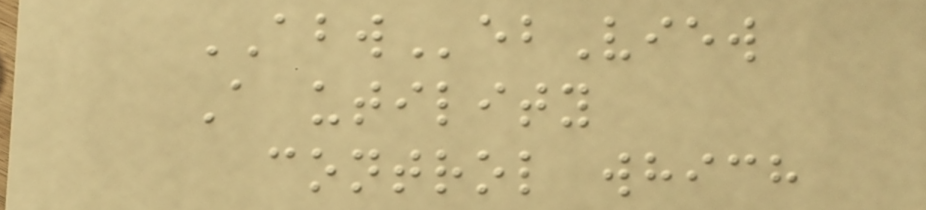ABWebView
A utility
control which
